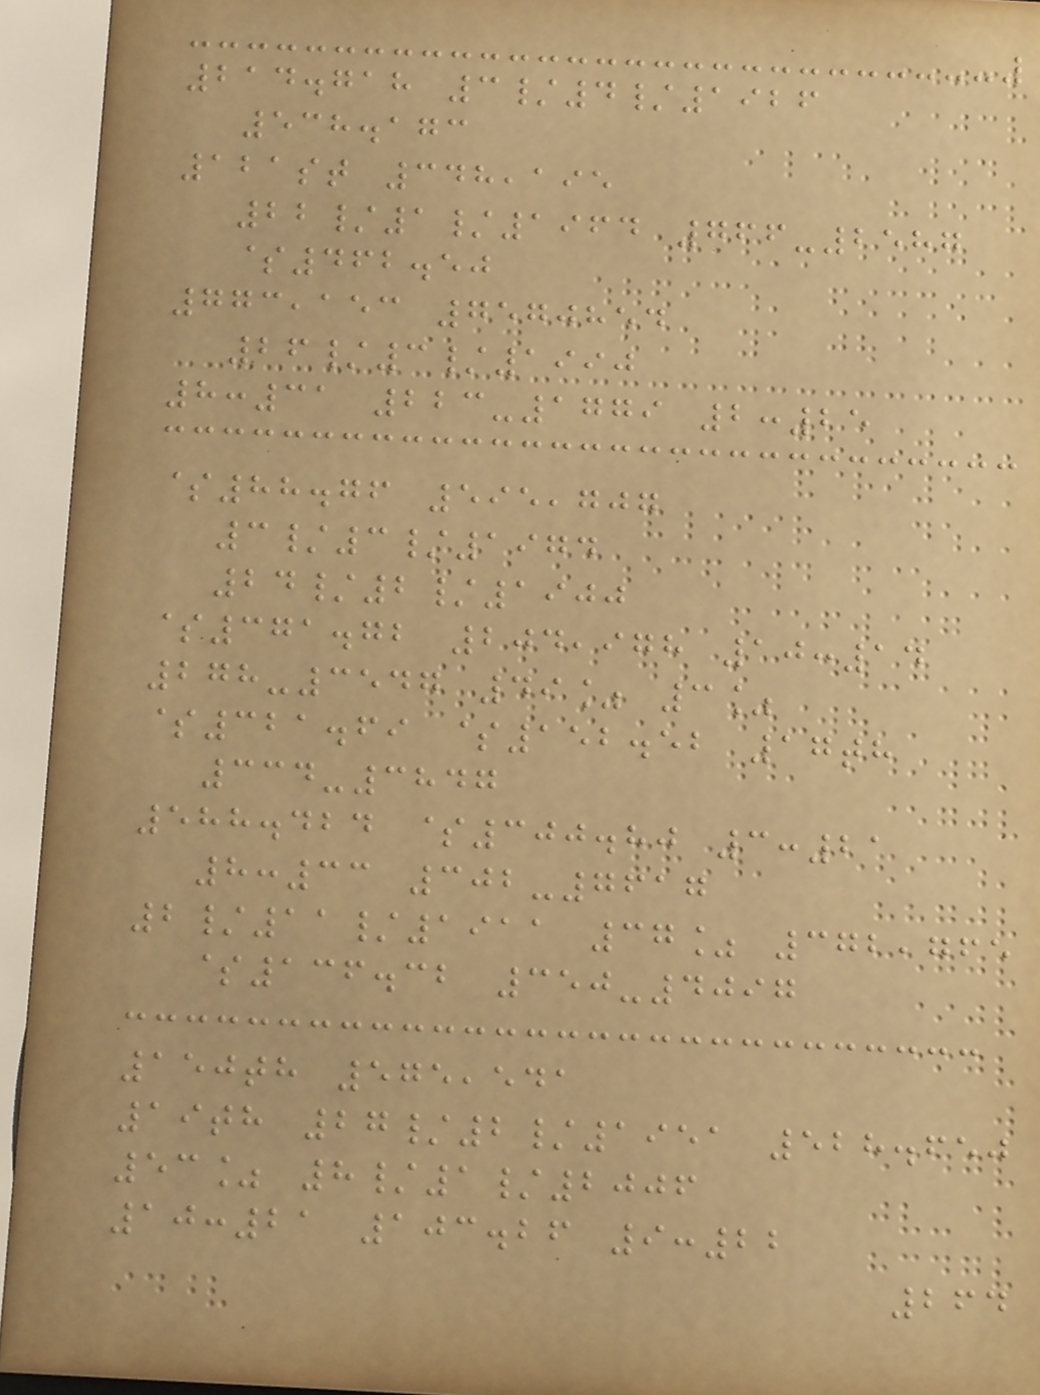214.718 3/4/1926
538.173
121st 348,195
22/1/1964 766-2587
$462.50
773,153 7570854
26/3/1990
8:31 223-1779 2:25
$88.76 595,707
3/3/1974
24/2/1900
$371.72 204,978 10:14
278-3547 49% 3%
$321.69 $152.52 17th
334-3847
588.424 $300.80 3:21
8:33 302-7617
2/11/1911 37% 372,765
$136.32 350-4097
150th 575,541
19th 27/2/1951 528.650
53% 8/1/2006
10:21 103.26 9:22
264
